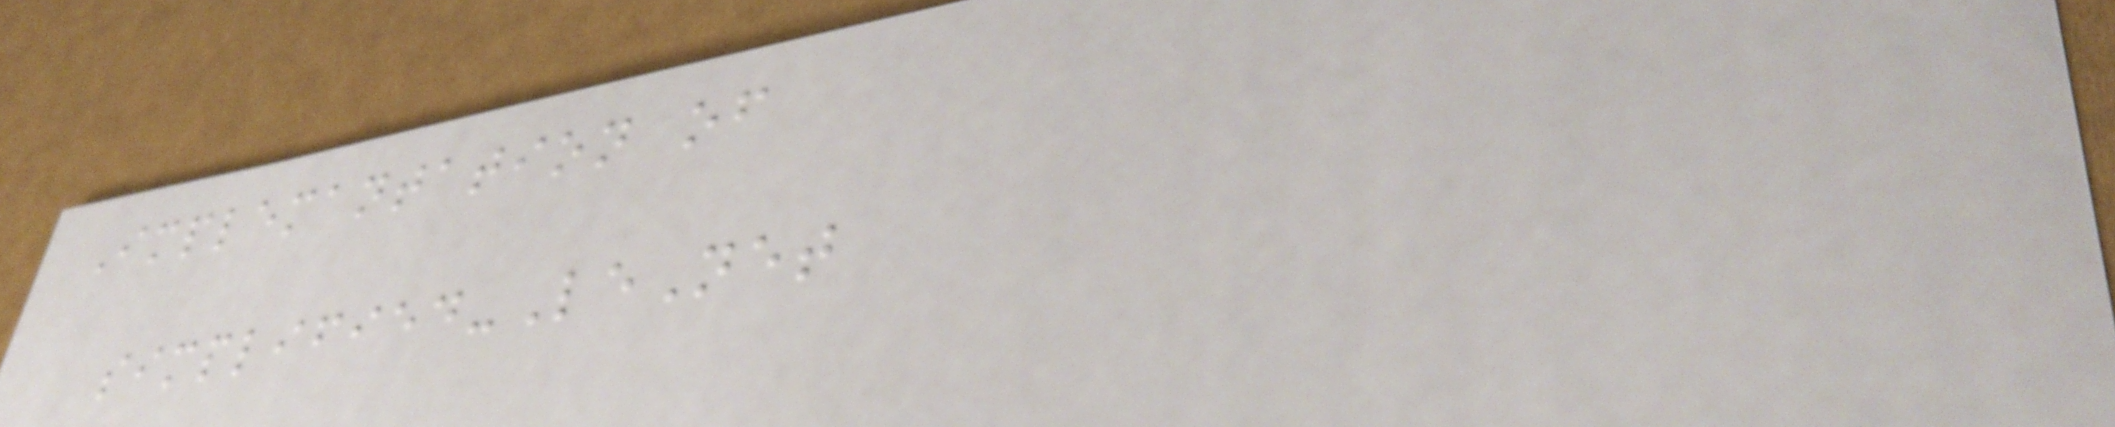Implemantation of
simplified-LeNet
